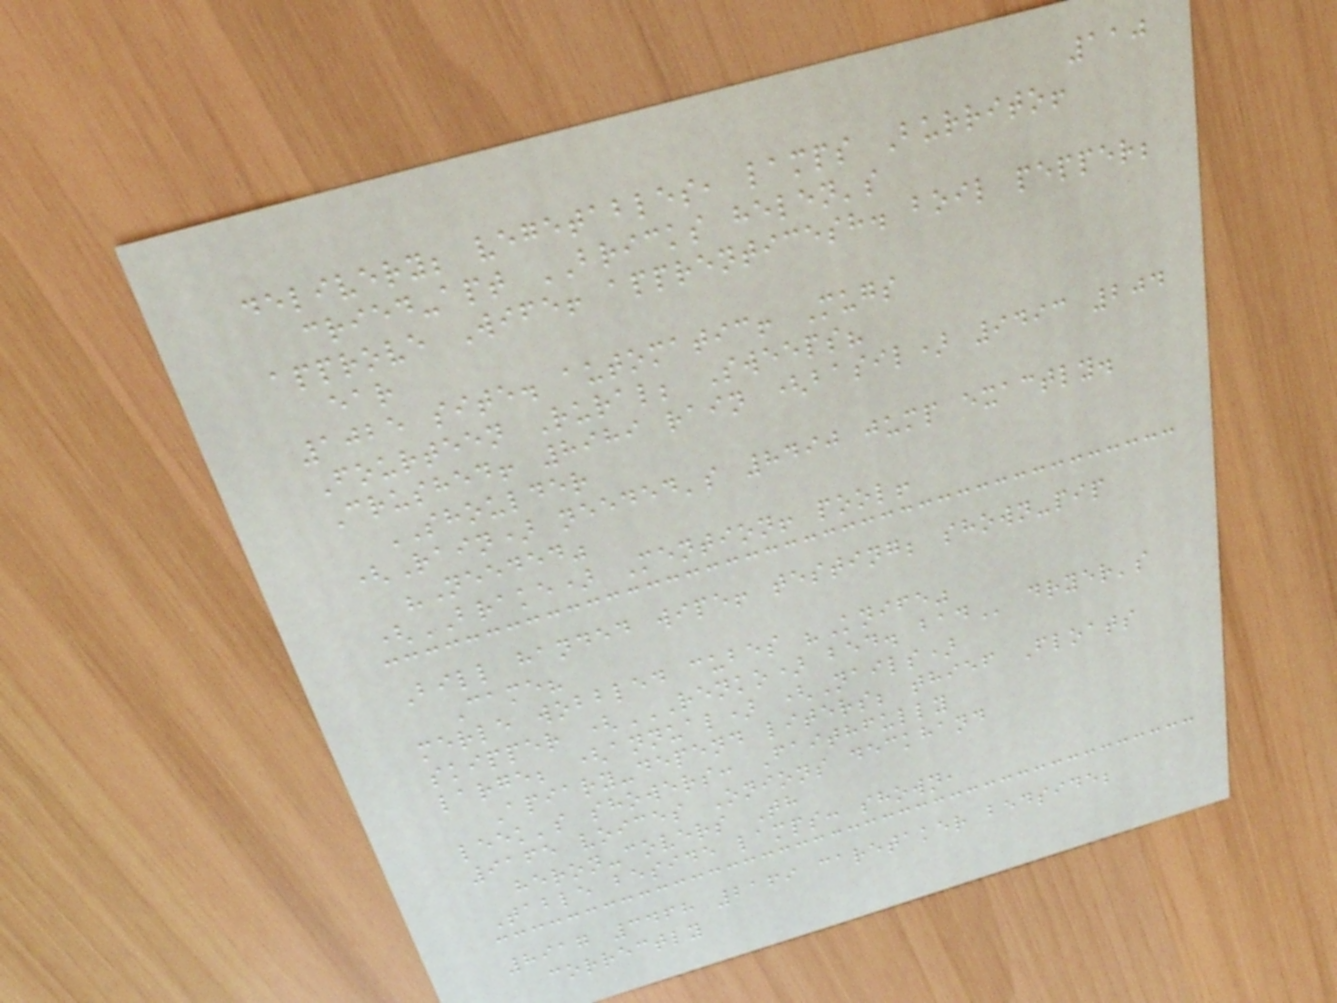110
delivery; vegetables, lamps Burrito!
cried-apt BRICKS helen's
approve Wife! apprenticesh. boil pepper;
ear
1025 site. automatic! Mugs
Fourteen Rural; Sweeps?
Crushed! 8989 rain (basil) 9493 204
SHOULDER
(Rain) needed's 8490 jump exactly.
"Needed"
(BRAKE) Mention! pool!
Bill handed wipe! testing; shown-pip
Came?
merle wobbled cubes "Knife"
skipper (RENKO) BED. BAD dryer's
large; (annual) (Nails)
Apiary-depend liters; thief Floats
leek's showers: Faithfully
9165 voices Onions deckhand
heron-covers Th
Table beside lamps: shown,
8917 3468 2169 caretaker bedside;
correctly
